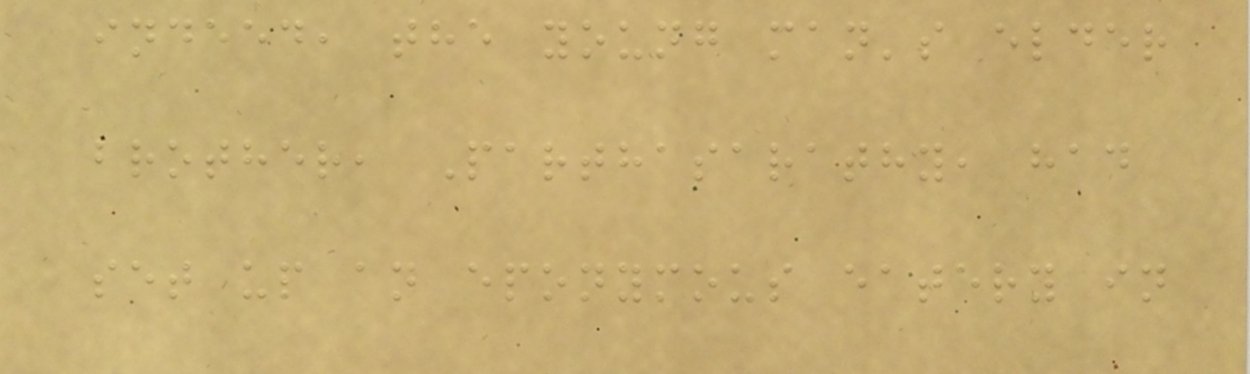indeed, the young man's elder
brother, Parthasarathy, had
set up an eponymous eatery in
